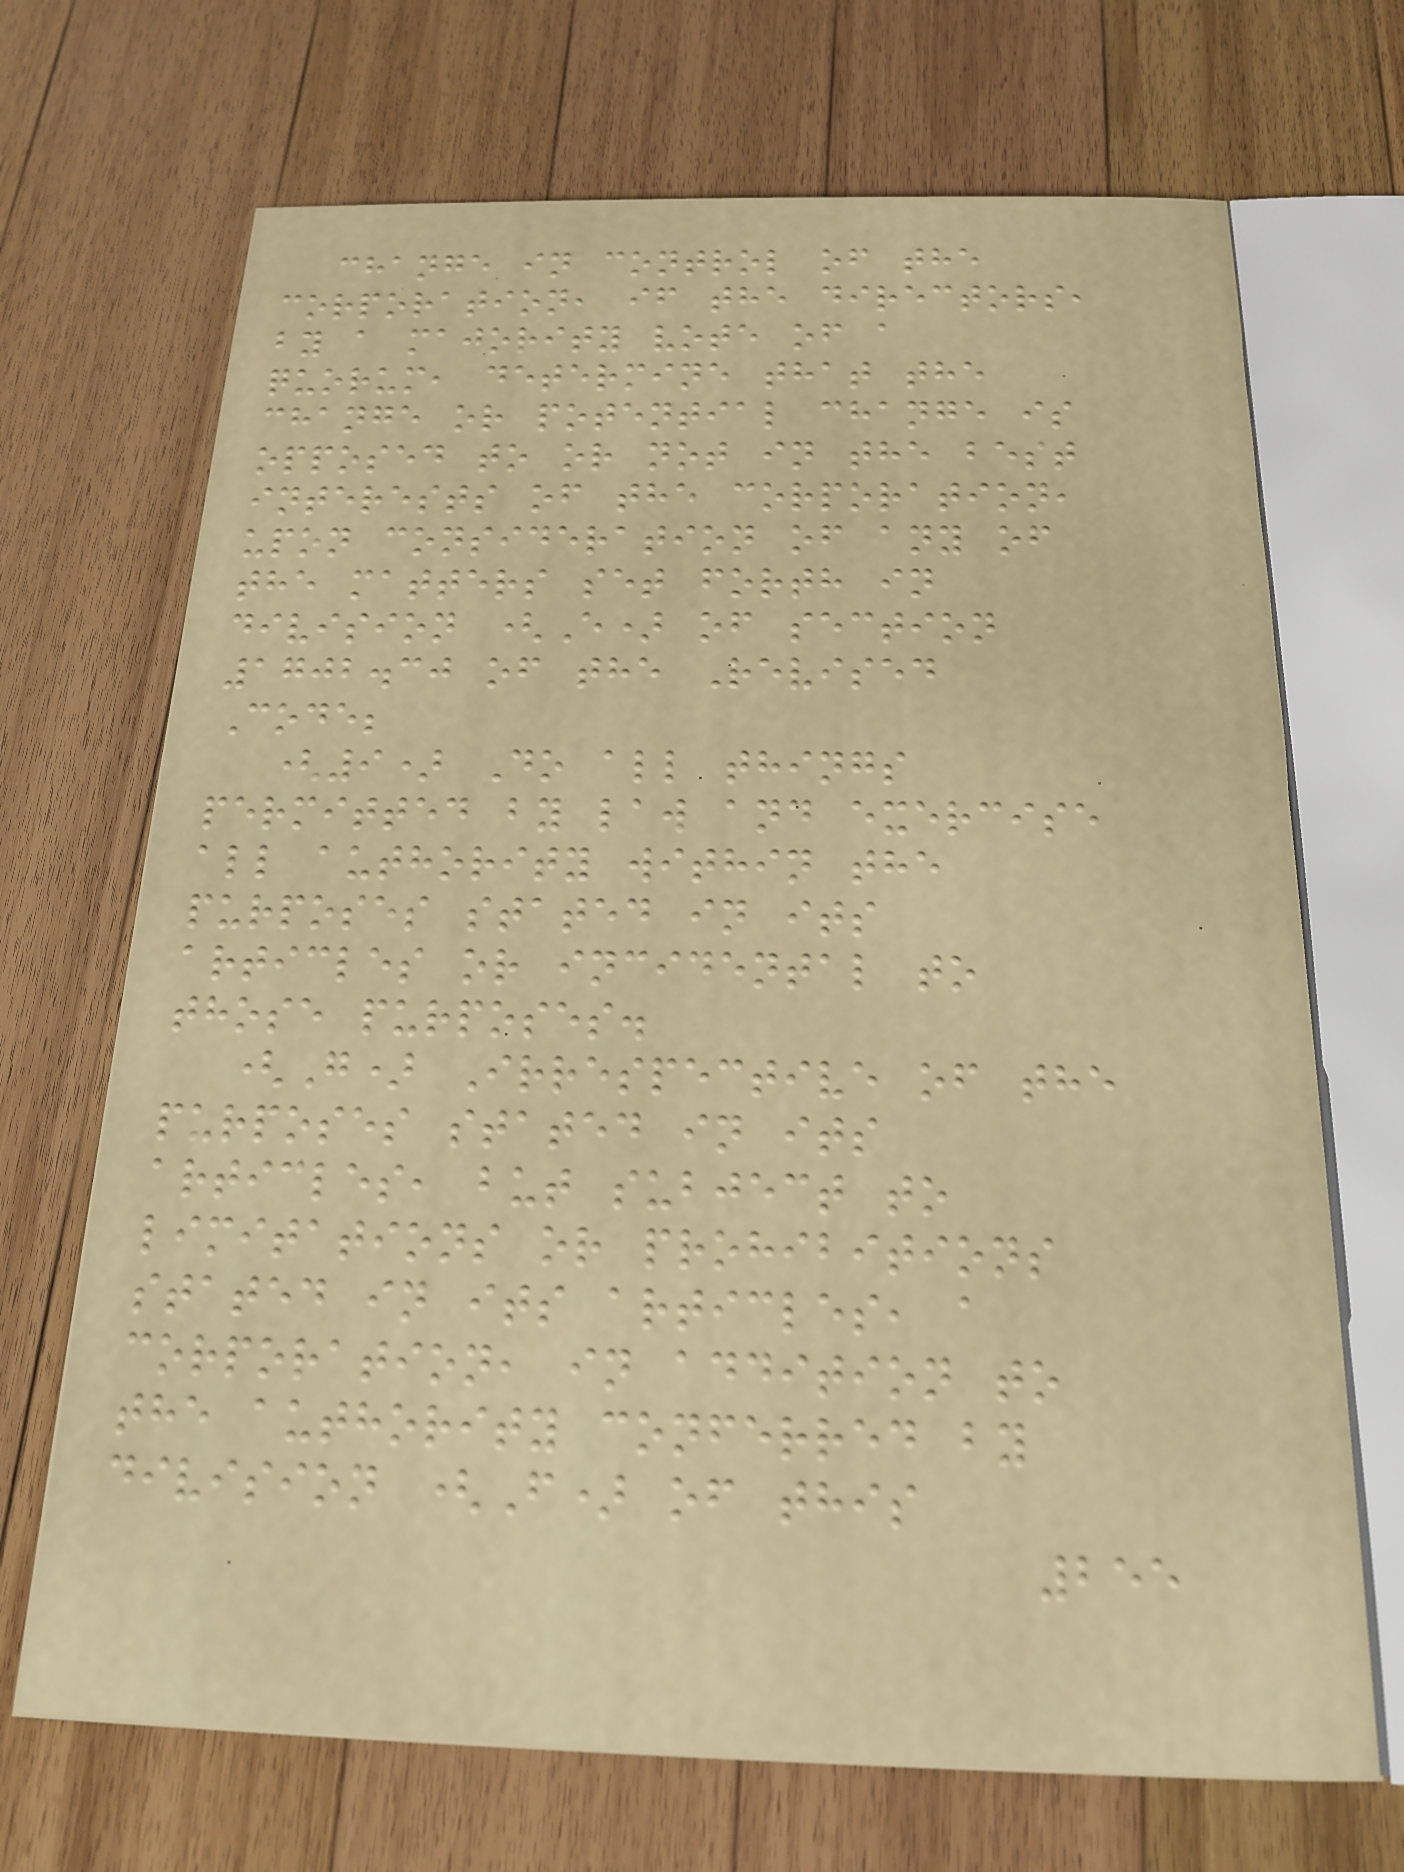change in control of the
corporation, if the directors,
by a majority vote of a
quorum, determine that the
change or potential change is
opposed to or not in the best
interests of the corporation,
upon consideration of any of
the matters set forth in
division (E) of section
1702.30 of the Revised
Code;
(9) Do all things
permitted by law and exercise
all authority within the
purposes stated in its
articles or incidental to
those purposes.
(G) Irrespective of the
purposes stated in its
articles, but subject to
limitations or prohibitions
stated in its articles, a
corporation, in addition to
the authority conferred by
division (F) of this
255
